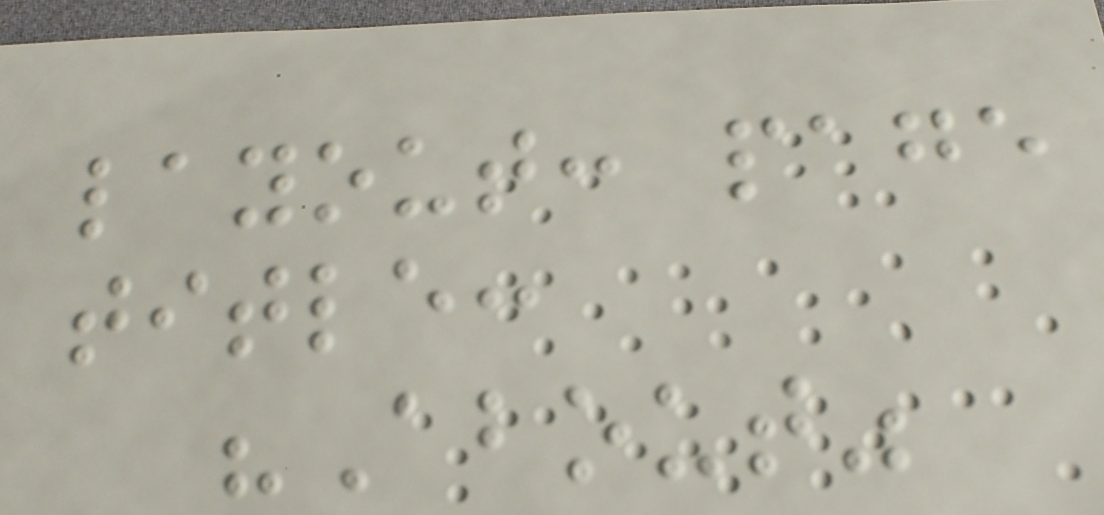layout: page
title:
"About"
